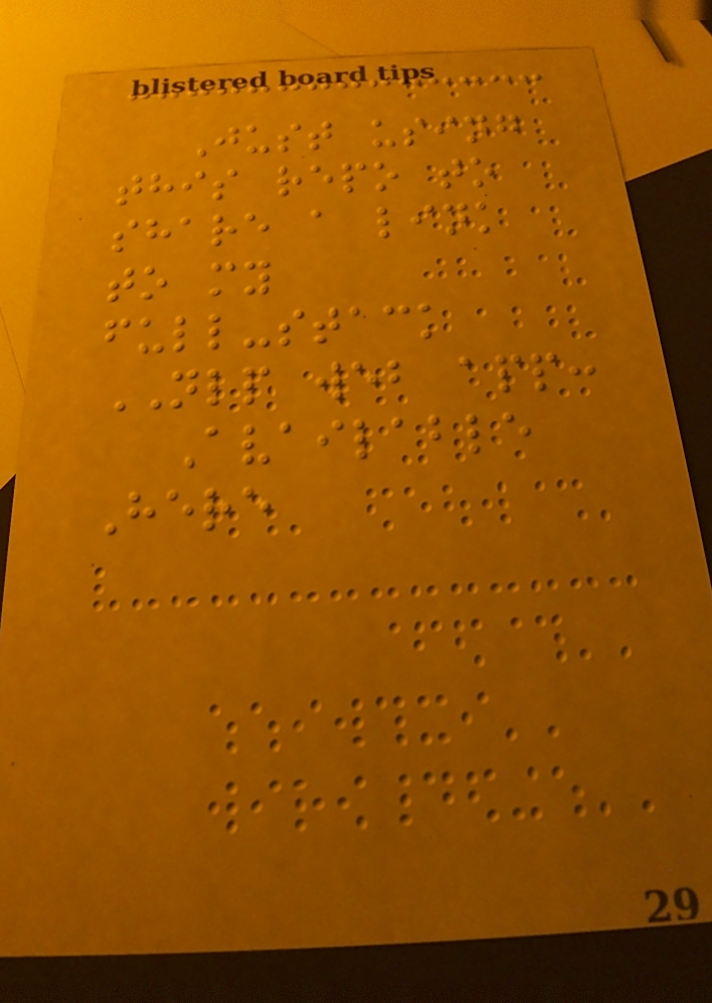Just using
this repo to
share a link
to my
full-stack
NLP web app:
Available
Here
